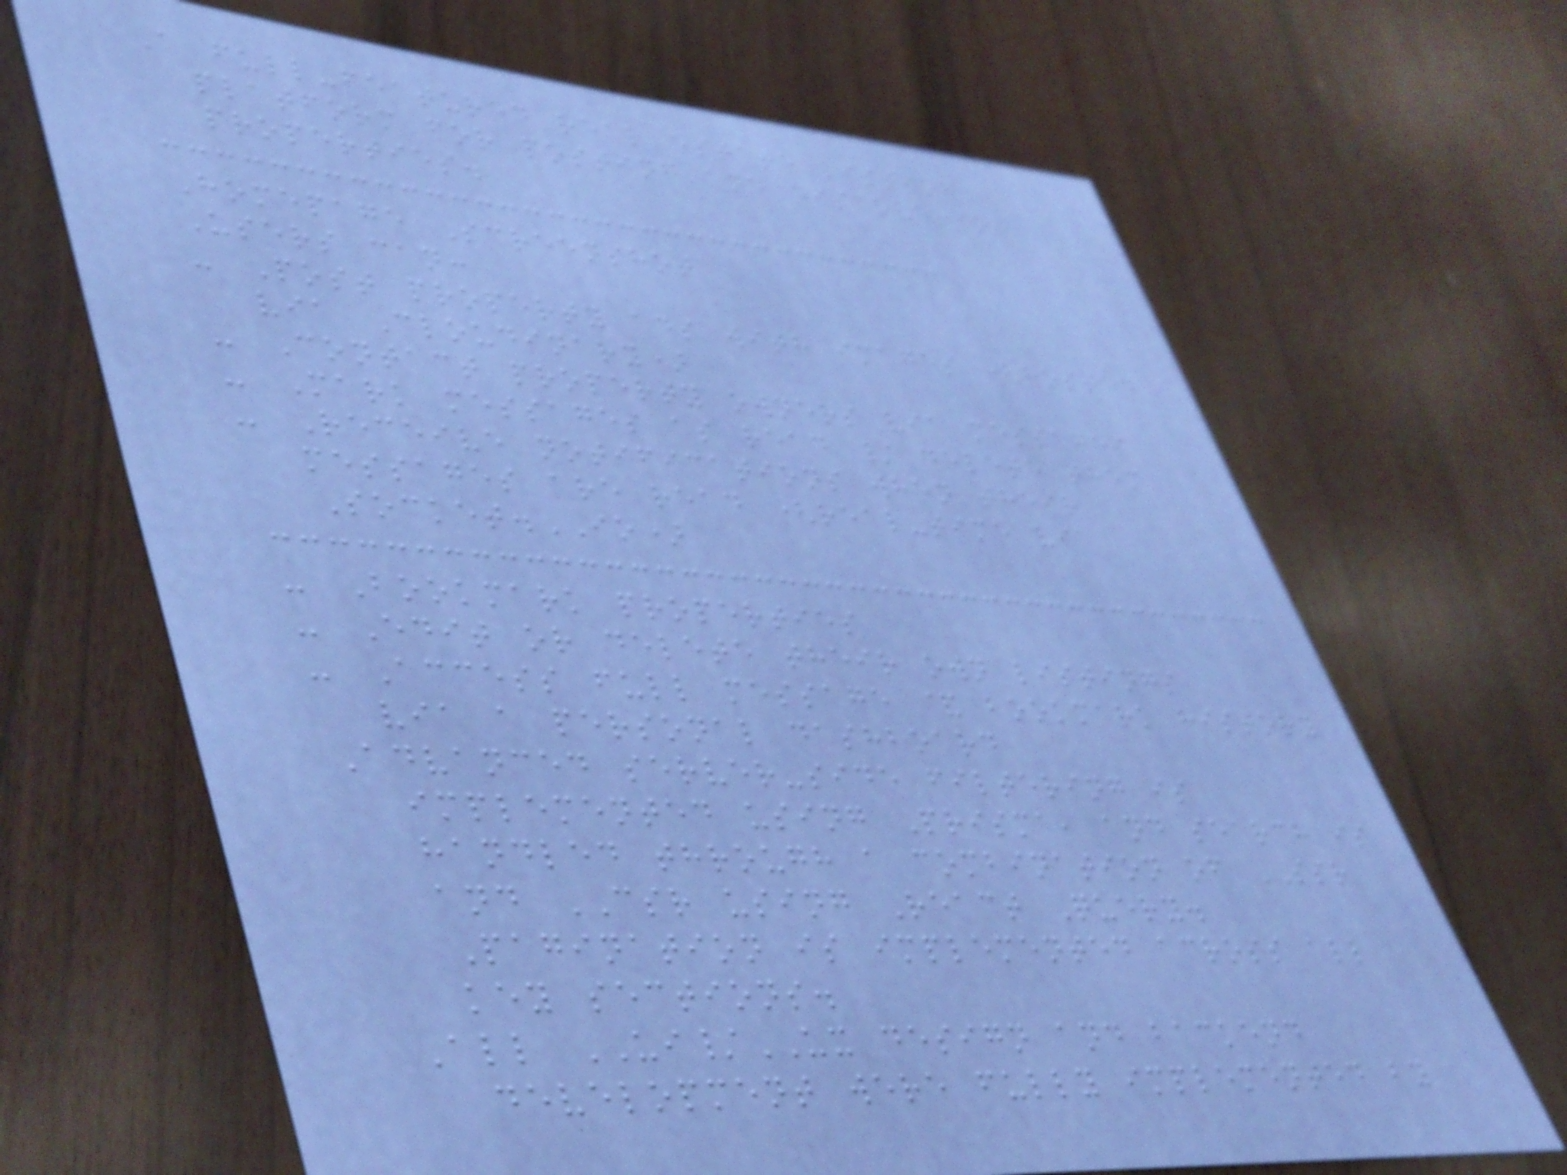A full-featured real estate listing
platform for posting and discovering
properties.
Homepage Screenshot
Users can:
- Post property ads with images (hosted
via Cloudinary)
- Contact property owners via messages
- Mark messages as read / delete them
- Receive notifications when their
messages are read (real-time via
Socket.IO)
- Bookmark properties
- Edit or delete their own listings
- Access full message & bookmark history
via a personal dashboard
Advanced server-side filtering is
implemented using Prisma, and search is
handled through a combination of SSR
and CSR using React Query.
Pagination is implemented across all
key sections.
All UI/UX design and backend
development were fully implemented by
